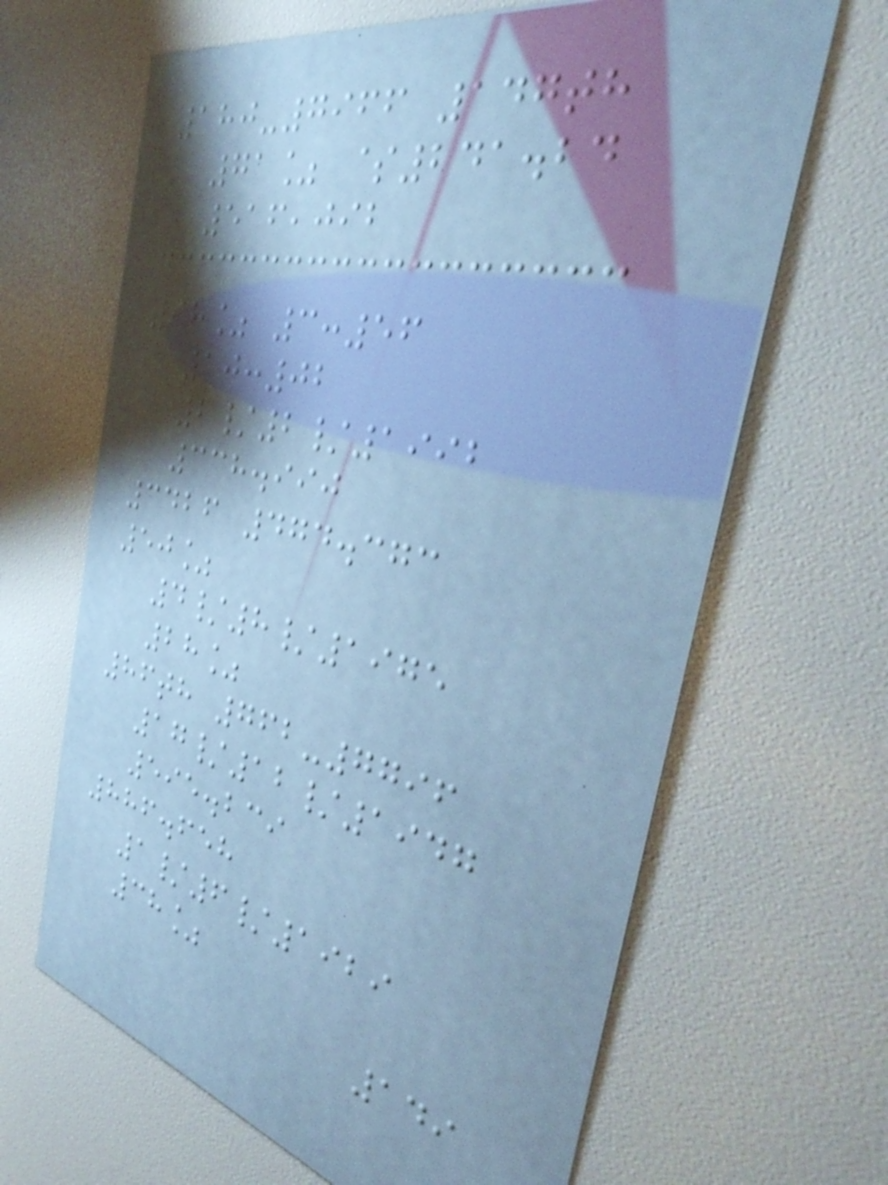180-7966 147th
71% $241.24
516,092
98% 3:56
10:02
2/2/1992
338.990
3426 474.373
50%
4/8/1975
28%
86th 762-7796
17/12/1947
595.239
886.658
1/6/1929
38%
149
